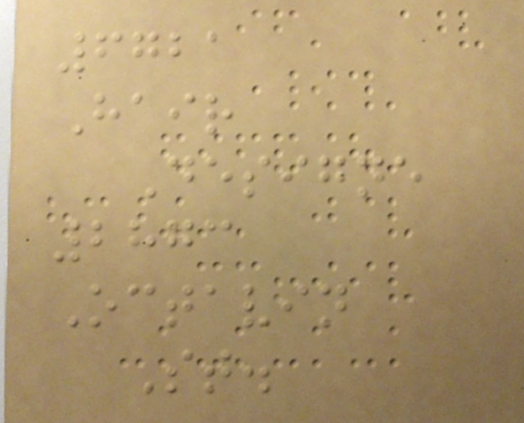6721
Hair
Designe
2873
Octavin
St.
